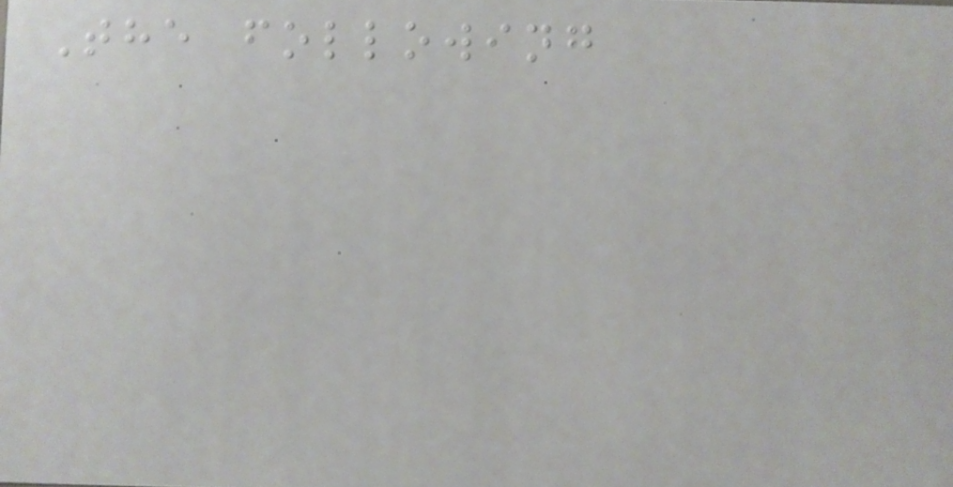The following
